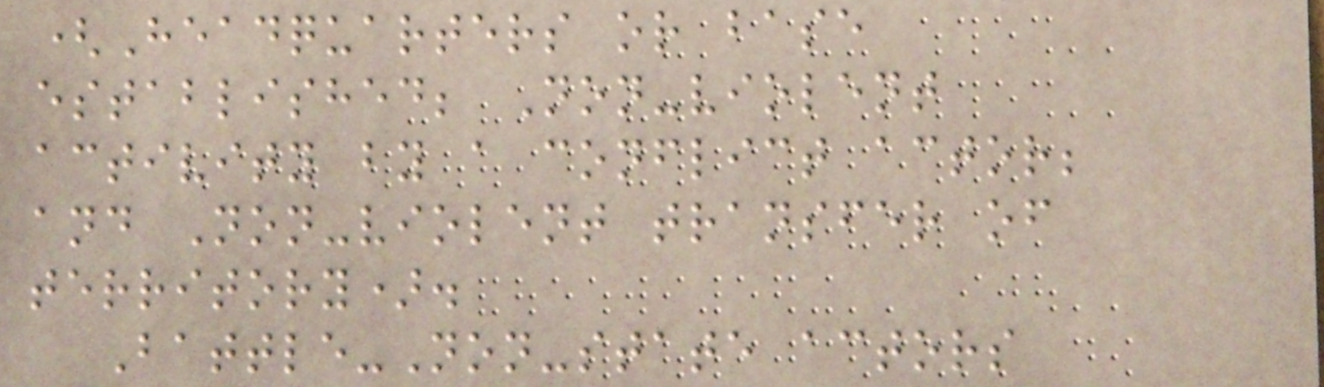(Headquarters or base
established; Non-violent
activity by a conflict actor;
and Non-violent transfer of
territory).
Battle-Non-state actors
